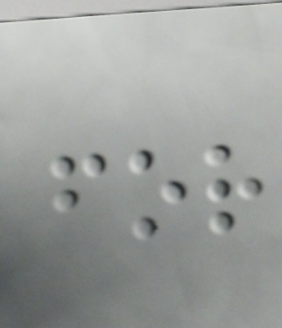for
